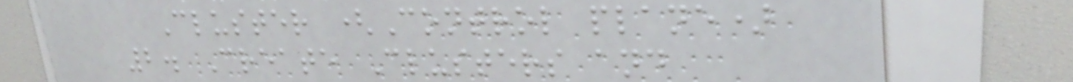Cluster (Control plane)
2. Create Clusters and
